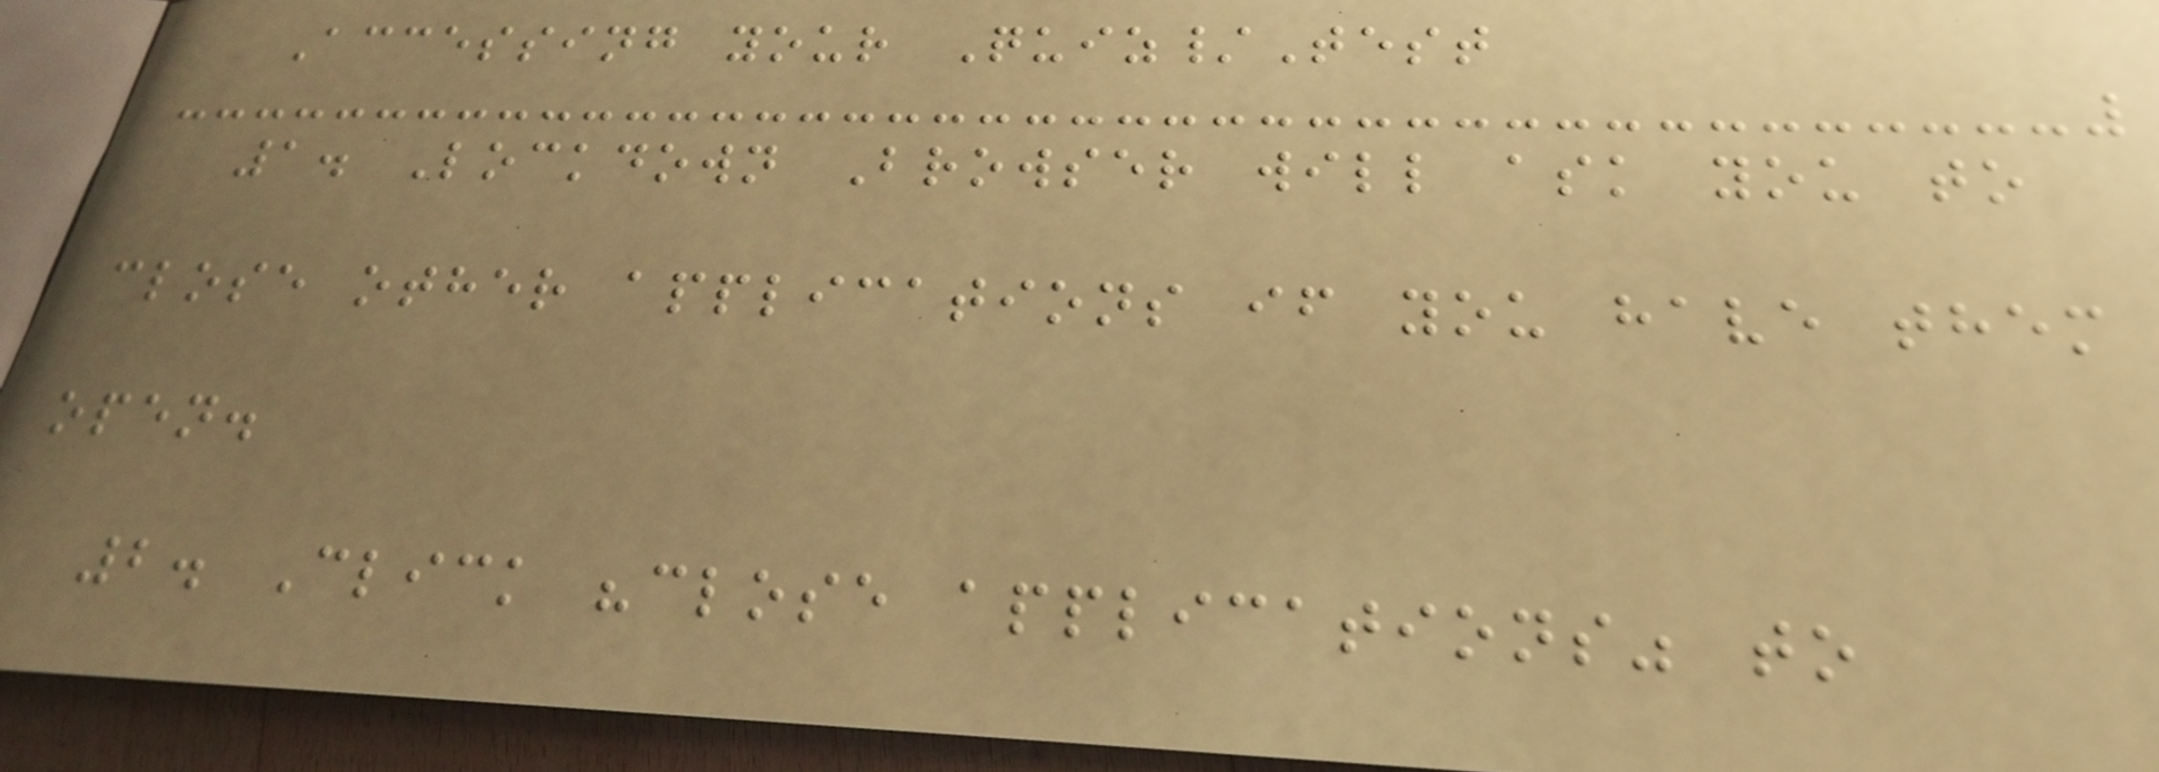Accessing your Quiz/Test
1. Lockdown Browser will ask you to
close other applications if you have them
open.
2. Click "close applications" to
